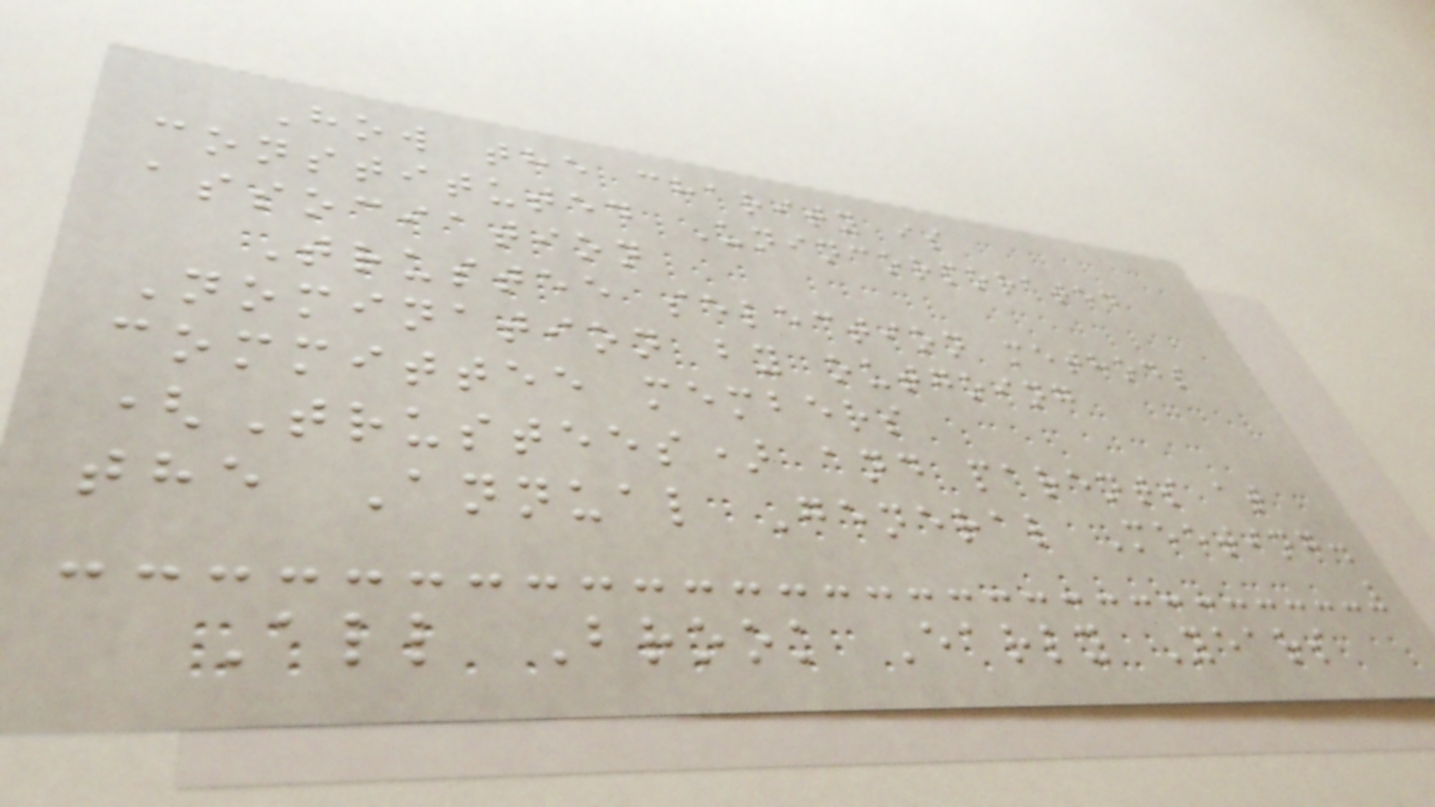How the charity is
constituted Unincorporated
association
Trustee selection methods
Nomination by outgoing
committee members
(Trustees) and parents at
the Annual General Meeting.
All Brook Early Years
